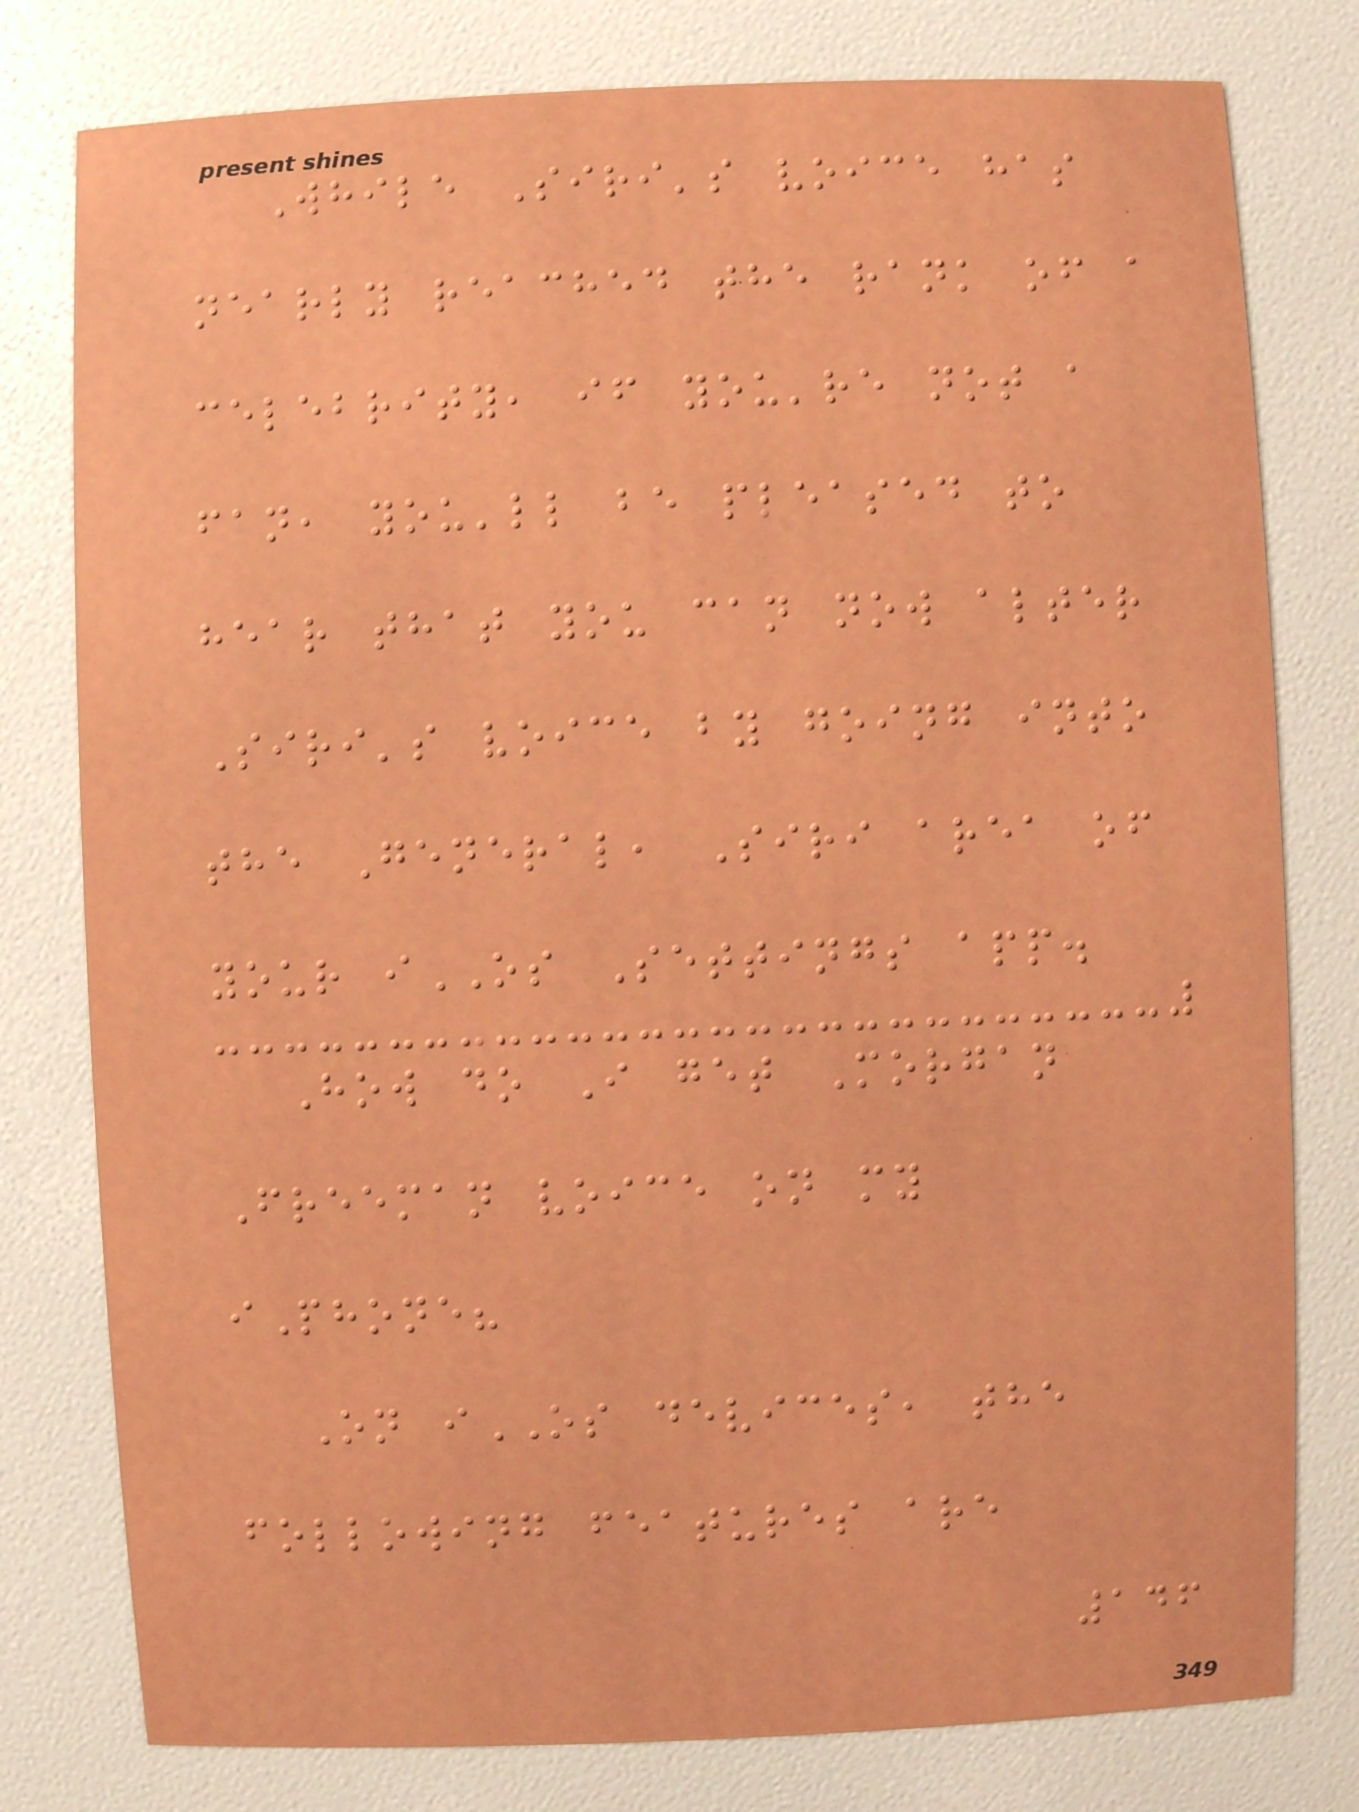While Siri's voice has
nearly reached the rank of a
celebrity, if you're not a
fan, you'll be pleased to
hear that you can now alter
Siri's voice by going into
the General, Siri area of
your iOS Settings app.
How do I get Morgan
Freeman voice on my
iPhone?
On iOS devices, the
following features are
146
